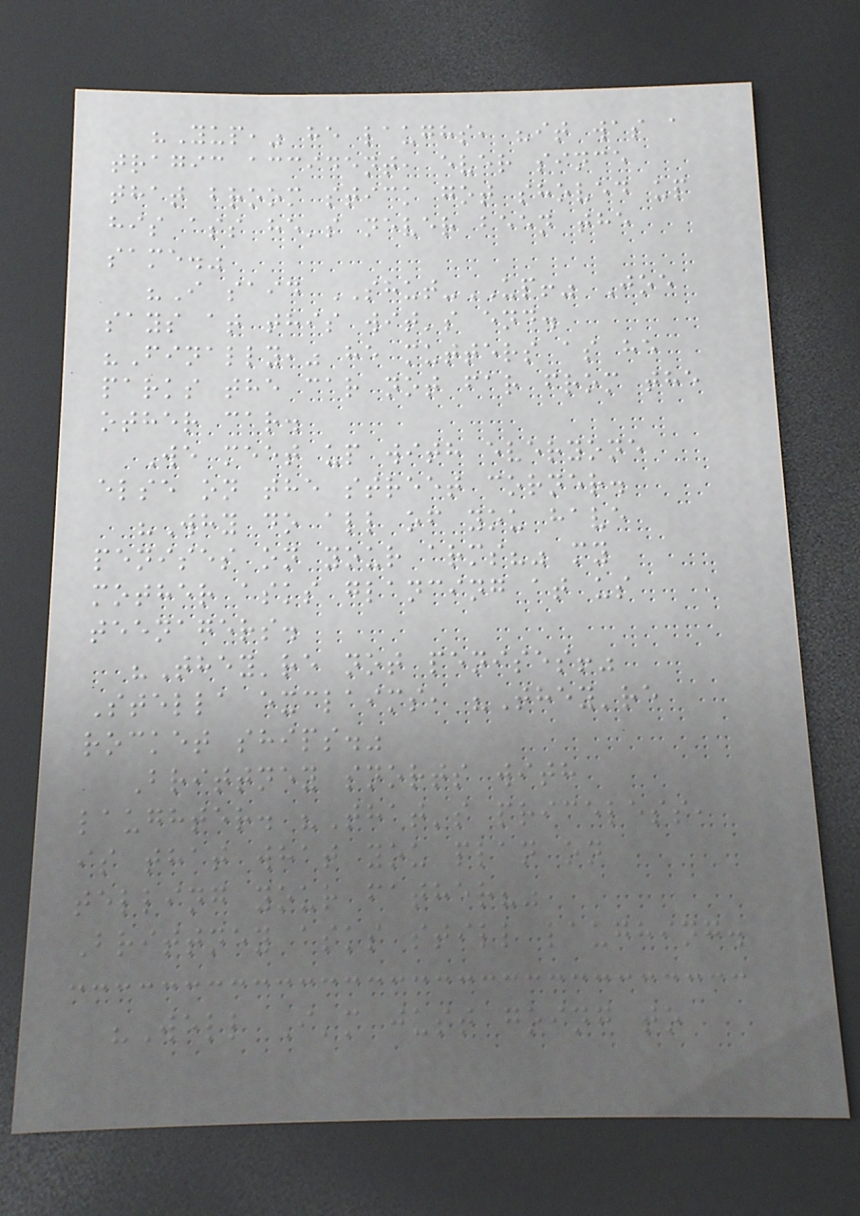"Yup," he laughs, "it was a
tragic accident, ever since
that broom stick got shoved up
his ass he's never been the
same."
"I said SHUT-UP!" Joe
says at this wit's end.
"Finally," he mutters as he
parks the car not far from the
other car.
We meet up with everyone
else on the street corner.
"Why do all of you have
penises on your arms?" my
mother asks glancing at us
teenagers.
"They're not penises!"
Stella exclaims, "They're
rocket ships."
Brittney snorts with
laughter. "That's priceless,
is that what you plan on
telling your father?"
Brittney asks still laughing.
"Well I'm just going to
